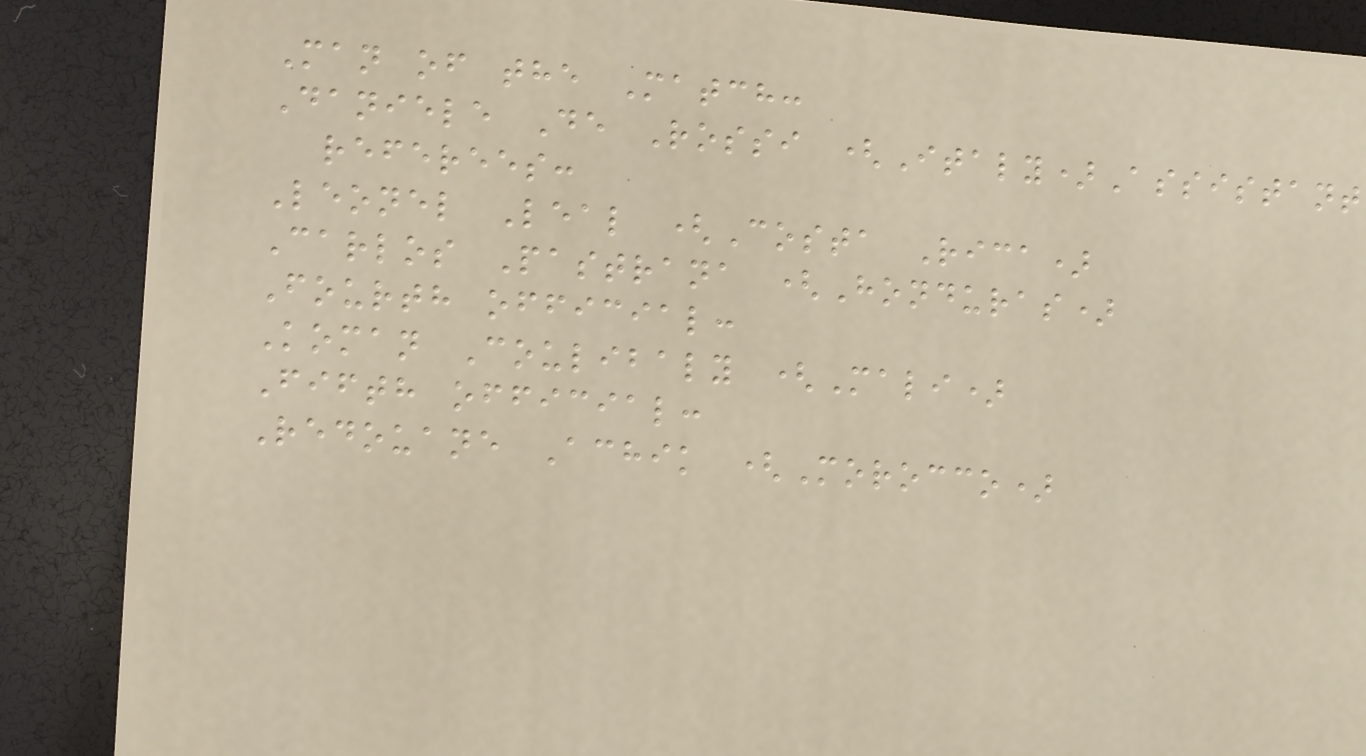Man of the Match:
Daniele De Rossi (Italy)Assistant
referees:
Leonel Leal (Costa Rica)
Carlos Pastrana (Honduras)
Fourth official:
Koman Coulibaly (Mali)
Fifth official:
Redouane Achik (Morocco)
